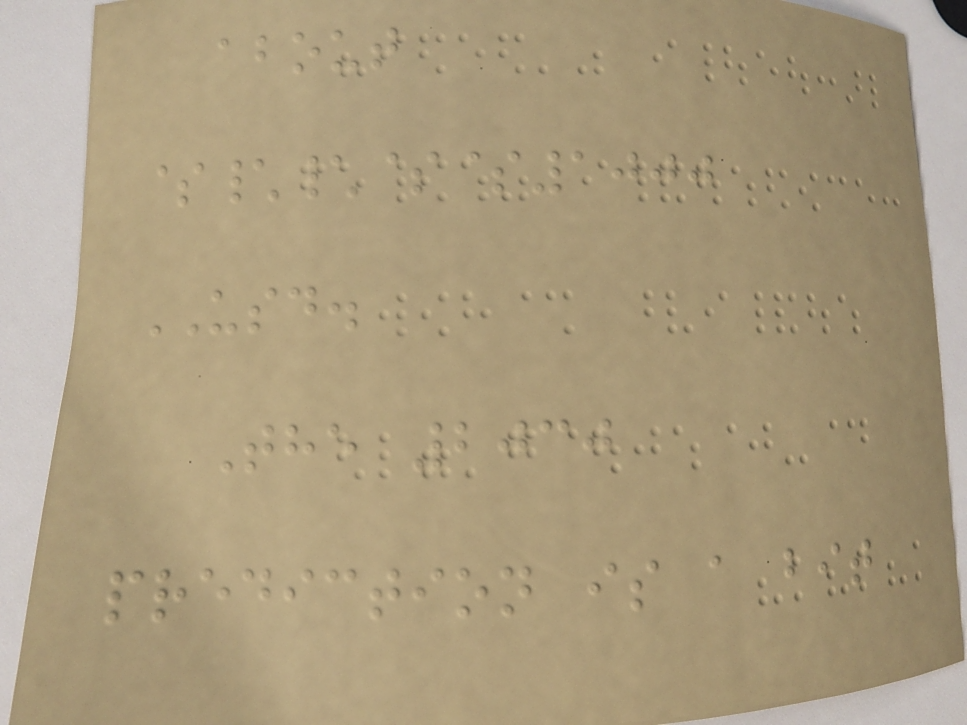about
$\\$$1000
USD.
The 2030
prediction is a bit
